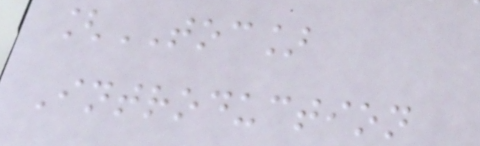[TOC]
Introduction
